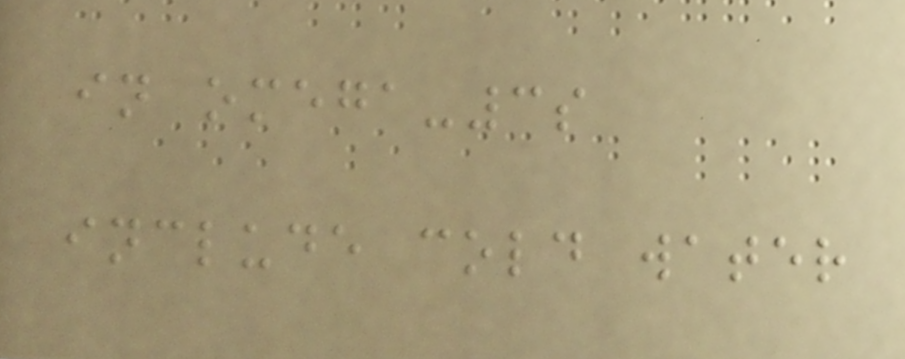in omega-3s
include cold water
